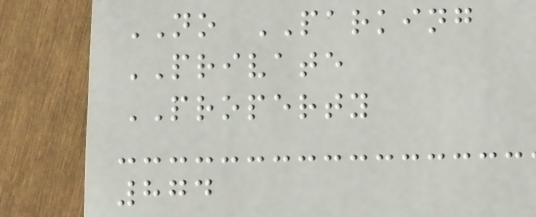NO PARKING
PRIVATE
PROPERTY
874
